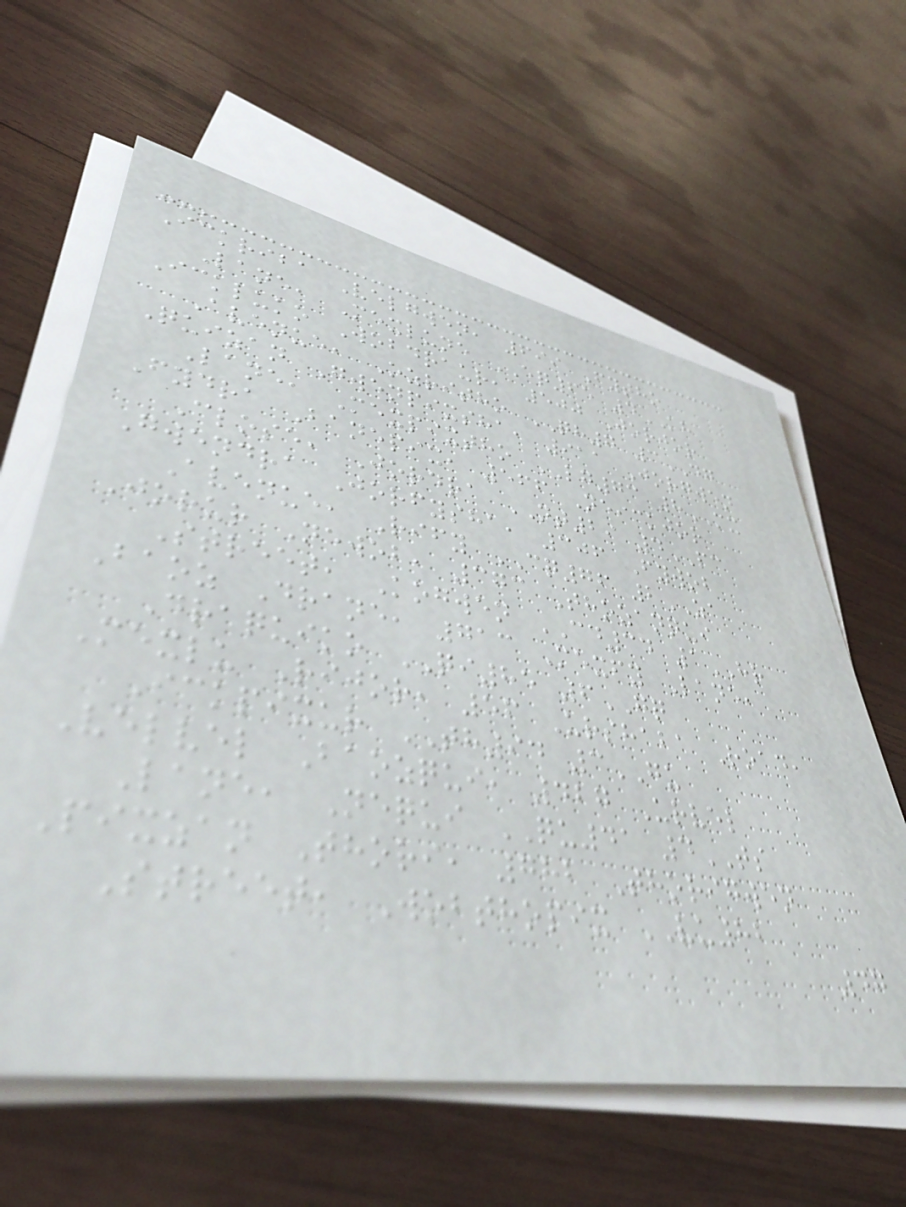Ickriba Velgwen, 699 Fytho
Lane, Mexlune EQ65 4KH
Ickluko Wobdraur, 500 Jorjor
Avenue, Ozritho QH7 3DG
Quizan Gwenpixsha, 911 Jorgwen
Lane, Mexpixtho LG73 8MX
Fydra Banepix, 566 Neickjor
Close, Jordra NT29 4PC
Gwendra Jorfysha, 306 Fywob
Avenue, Rify CQ76 2ZA
Jorur Newob, 373 Thozanqui
Street, Kogwen CD34 1HR
Baoz Drane, 713 Mexfy Lane,
Draquiko QI85 6GQ
Mexlu Rijor, 56 Urshaba Road,
Ickpixur TH94 3GU
Velvel Baozqui, 427 Urvel
Lane, Nequi QU41 4TS
Pixzan Thori, 782 Thorigwen
Street, Wobthopix VU82
47
